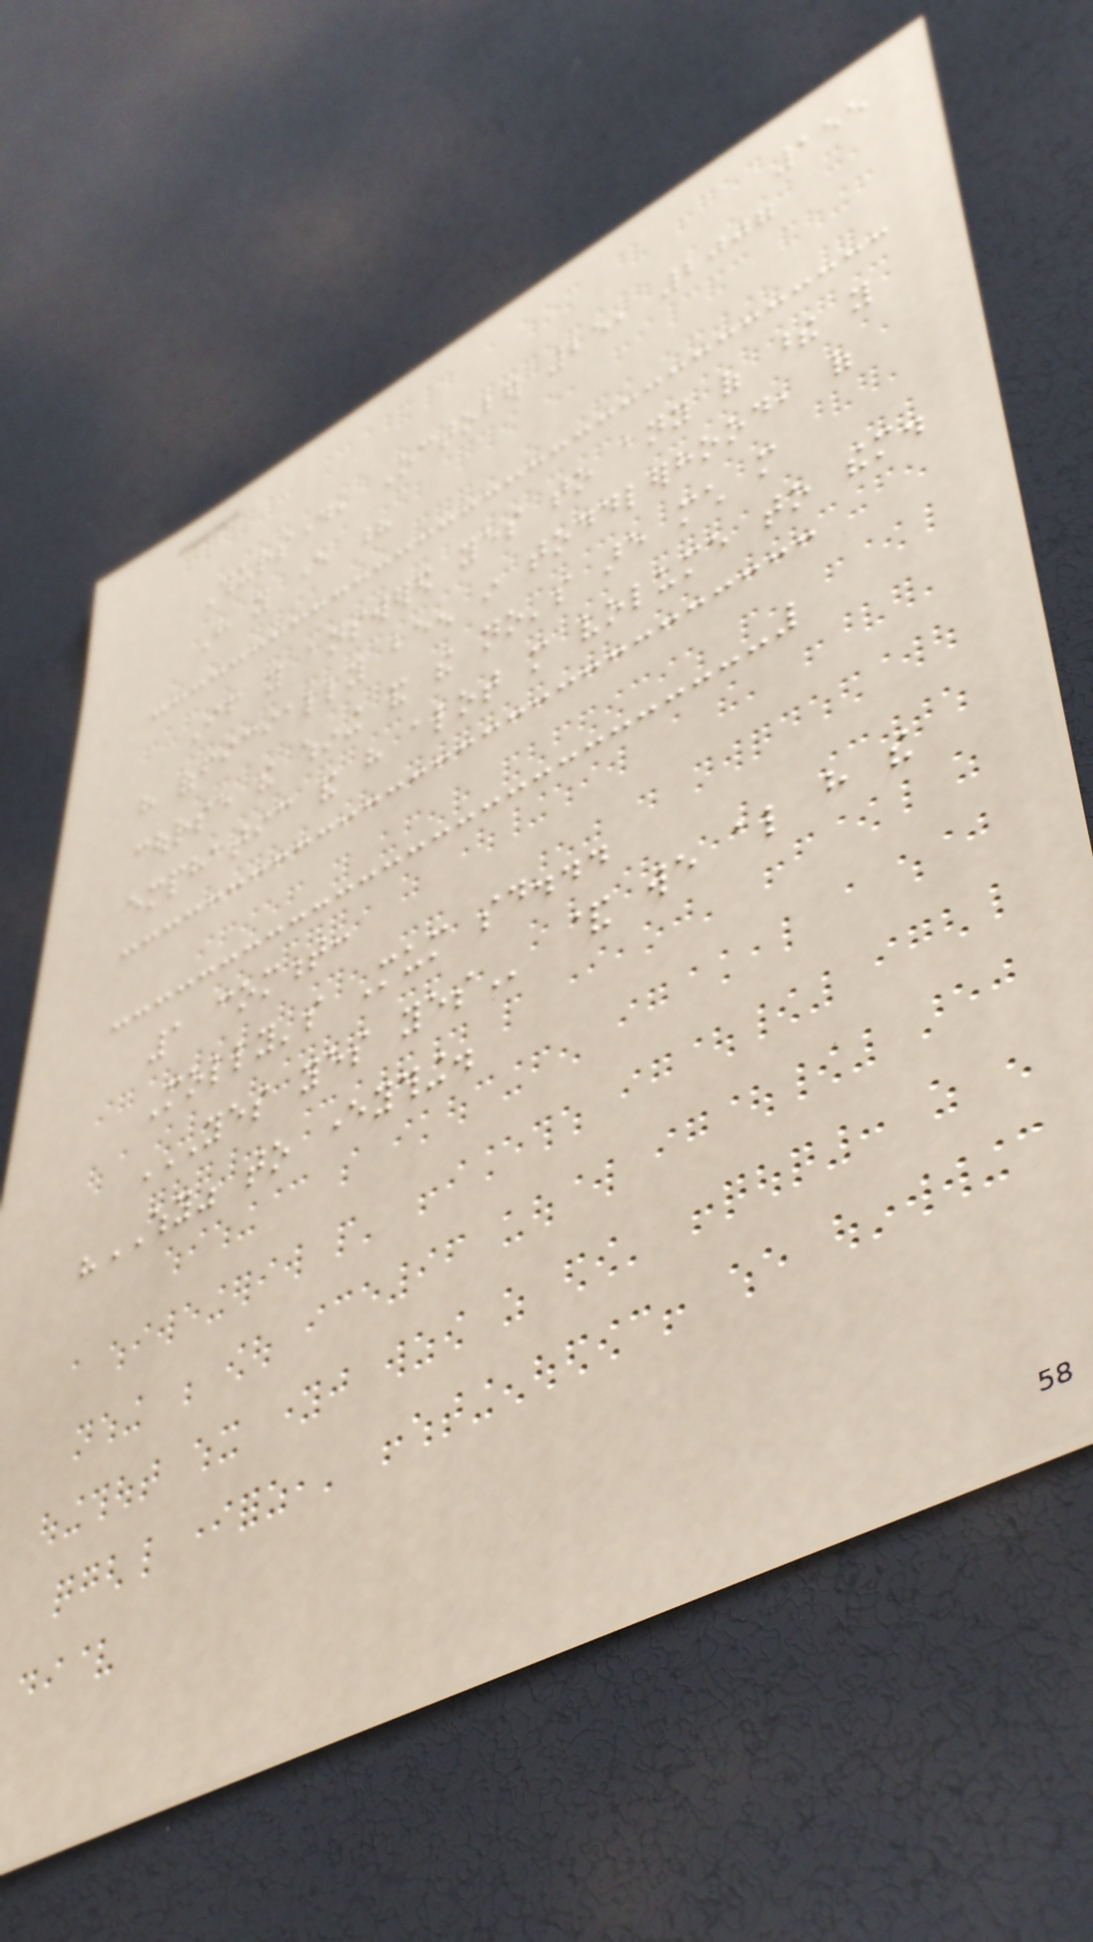155
Thursday, October 25, 2007
Have you ever ?
If you answered yes to any of these you
have officially been in toddlerhood, of
course the whining and the no's are much more
emphatic and have alot more volume to them.
1 comment:
Molly's Mum said...
YES YES YES & we also have the
"WHY" to everything.
